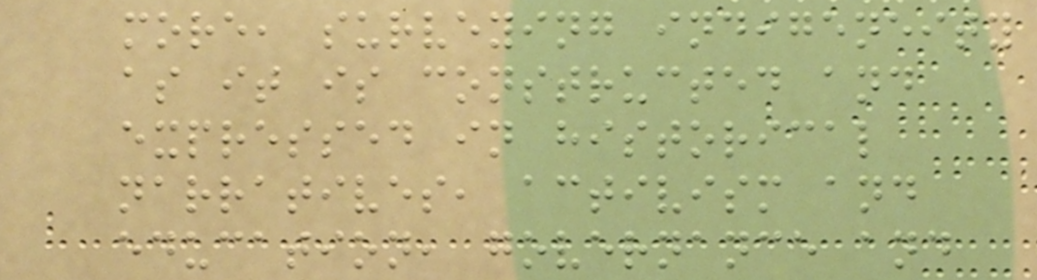more, surveying indigeneity
as it is constructed and
expressed in historical
narratives, activism and
education, governance and
